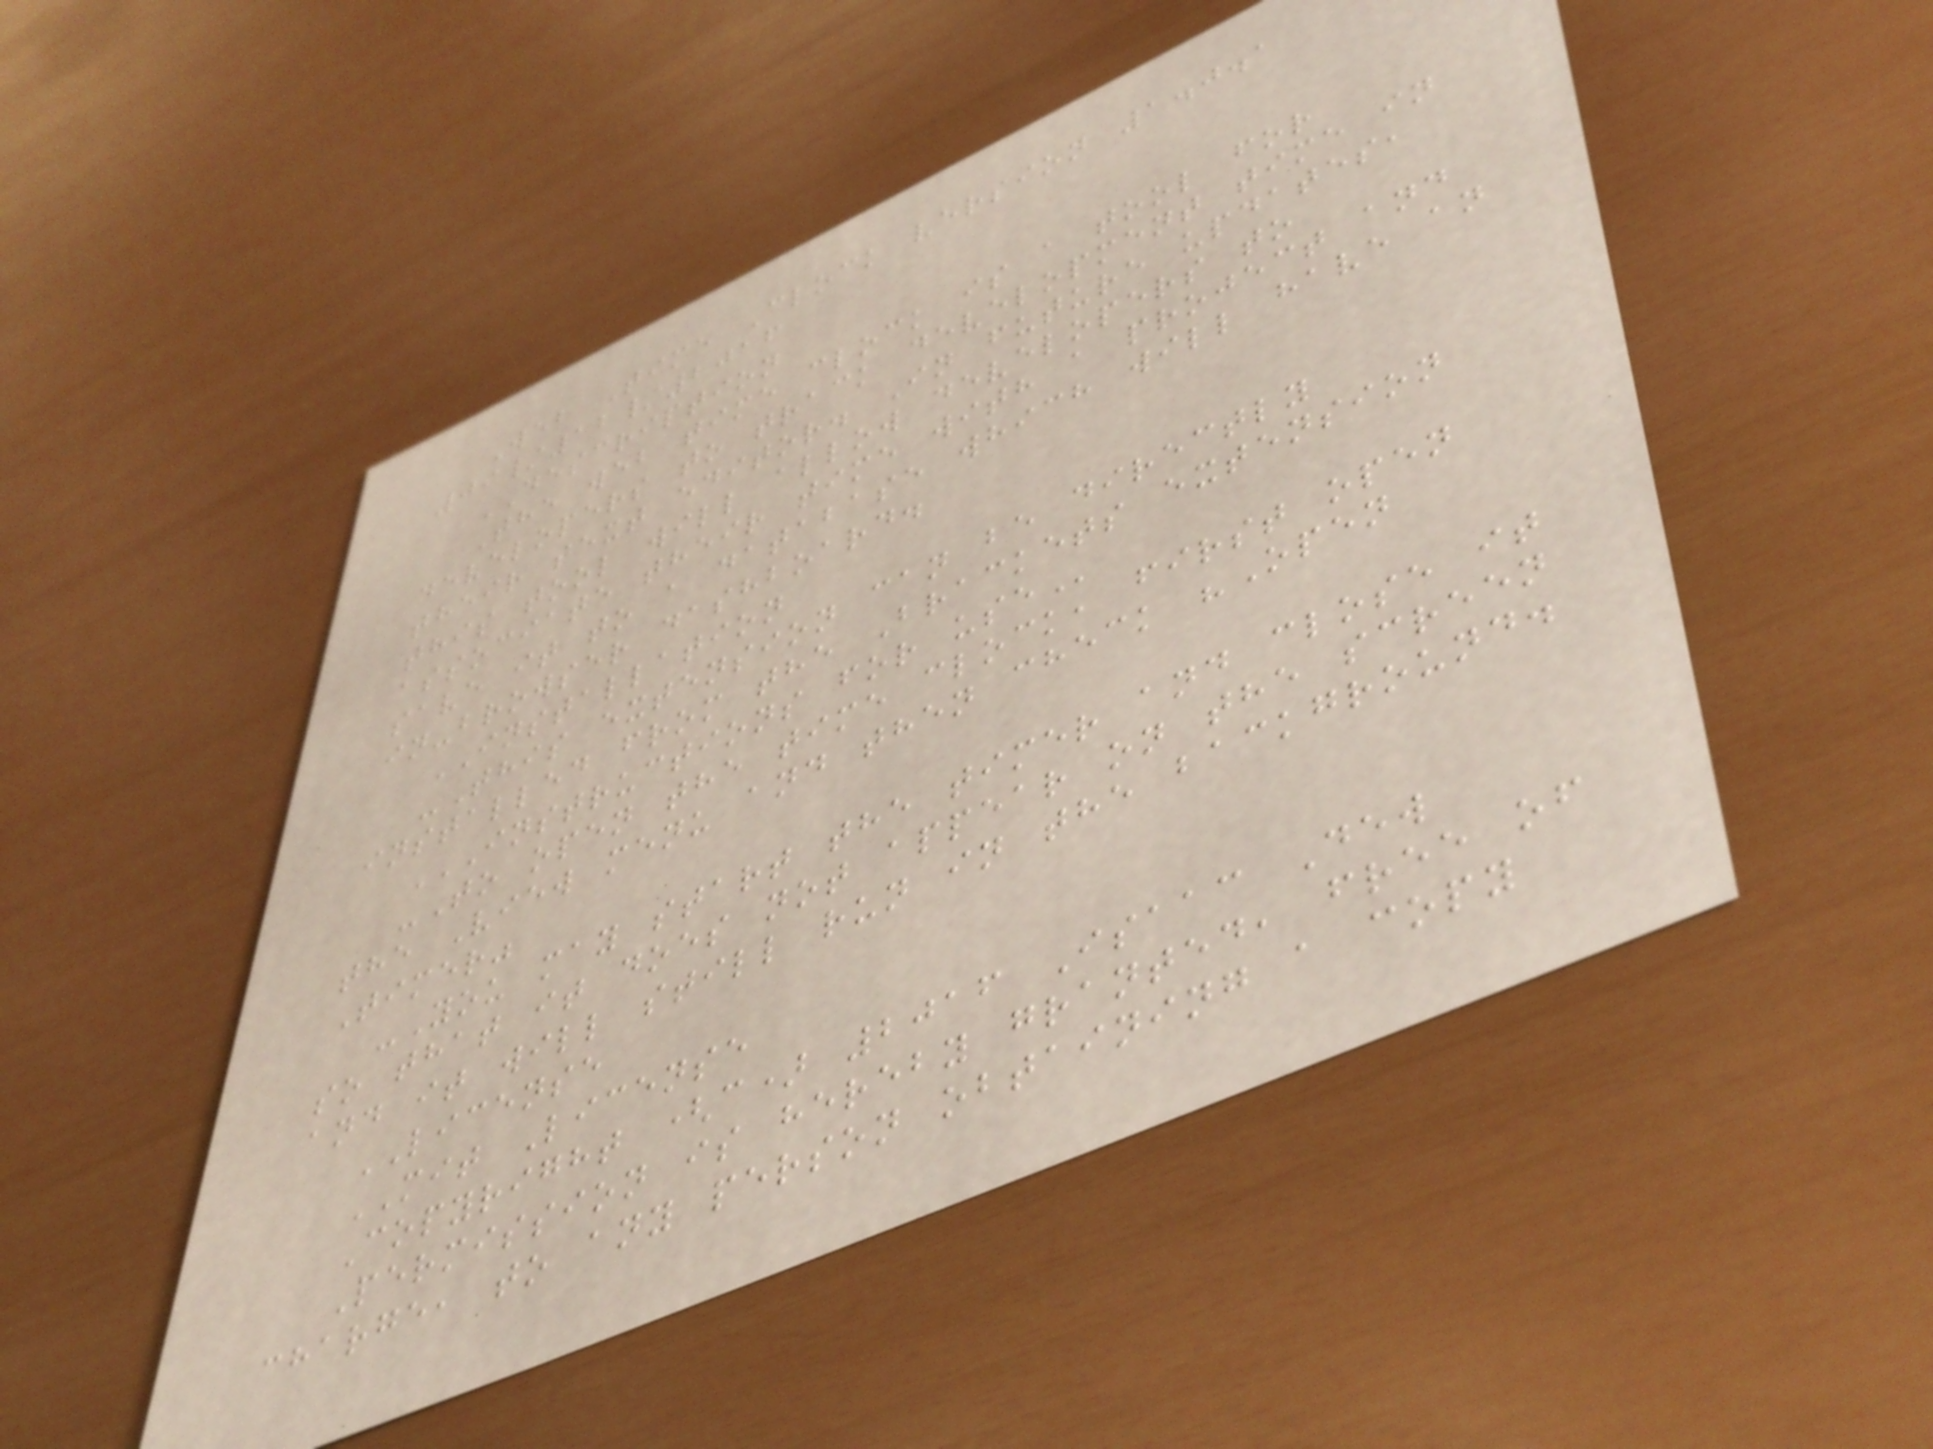Web Time Clock version 1.0.1
09/12/2016
DESCRIPTION
The web time clock is a tool for
developers to track development time in
their text editor. In future updates,
this tool will allow developers to
associate their time with a project and
save it to a database which will have an
in-browser dashboard.
INSTALLATION
-This extension can be directly
installed from the Brackets extension
INSTRUCTIONS FOR USE
-To open the time clock, first open
the View menu and then check "Open
Timer"
-You may start the timer and close it
so that it does not appear on the screen
and it will still run in the background.
LICENSE
MIT License
Copyright (c) 2016 Isaac Dew
Permission is hereby granted, free of
charge, to any person obtaining a copy
